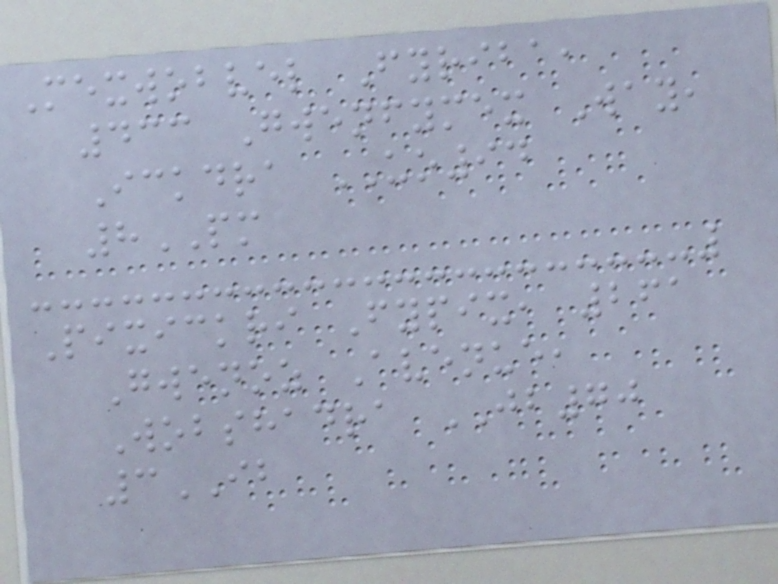Mexwobvel Fyriba,
433 Gwenfymex Way,
Ickdra UO94
8PM
Pixickri Fypix, 261
Gwenoz Avenue,
Wobshadra JB70
3IB
